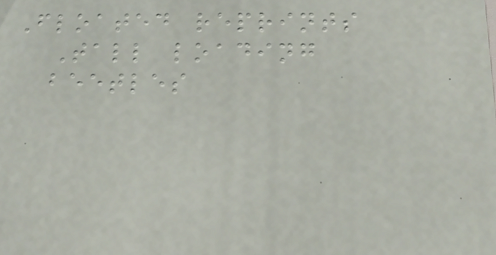Floated reprints
Tall loading
beetles
